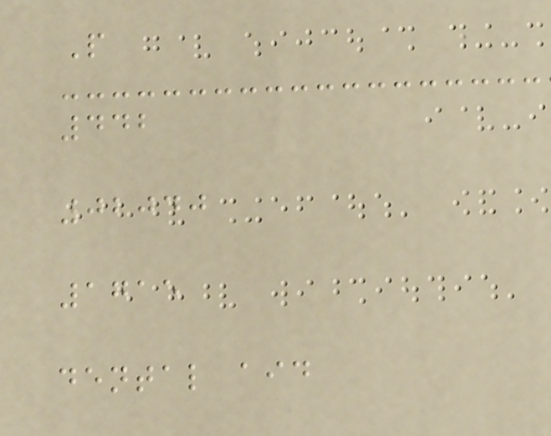P
442
02040
1715
dental aid
